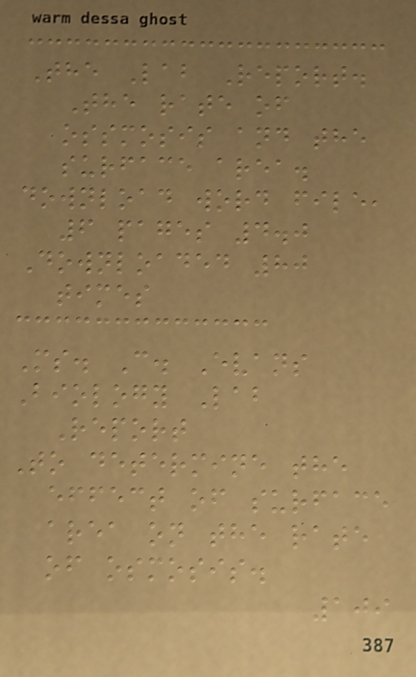The Lab Report.
The rate of
ossmosis and the
surface area.
download word file,
6 pages 4.0
Downloaded 80
times
Ms. C. Evans
Biology Lab
Report
To determine the
effect of surface
area on the rate
of osmosis.
109
